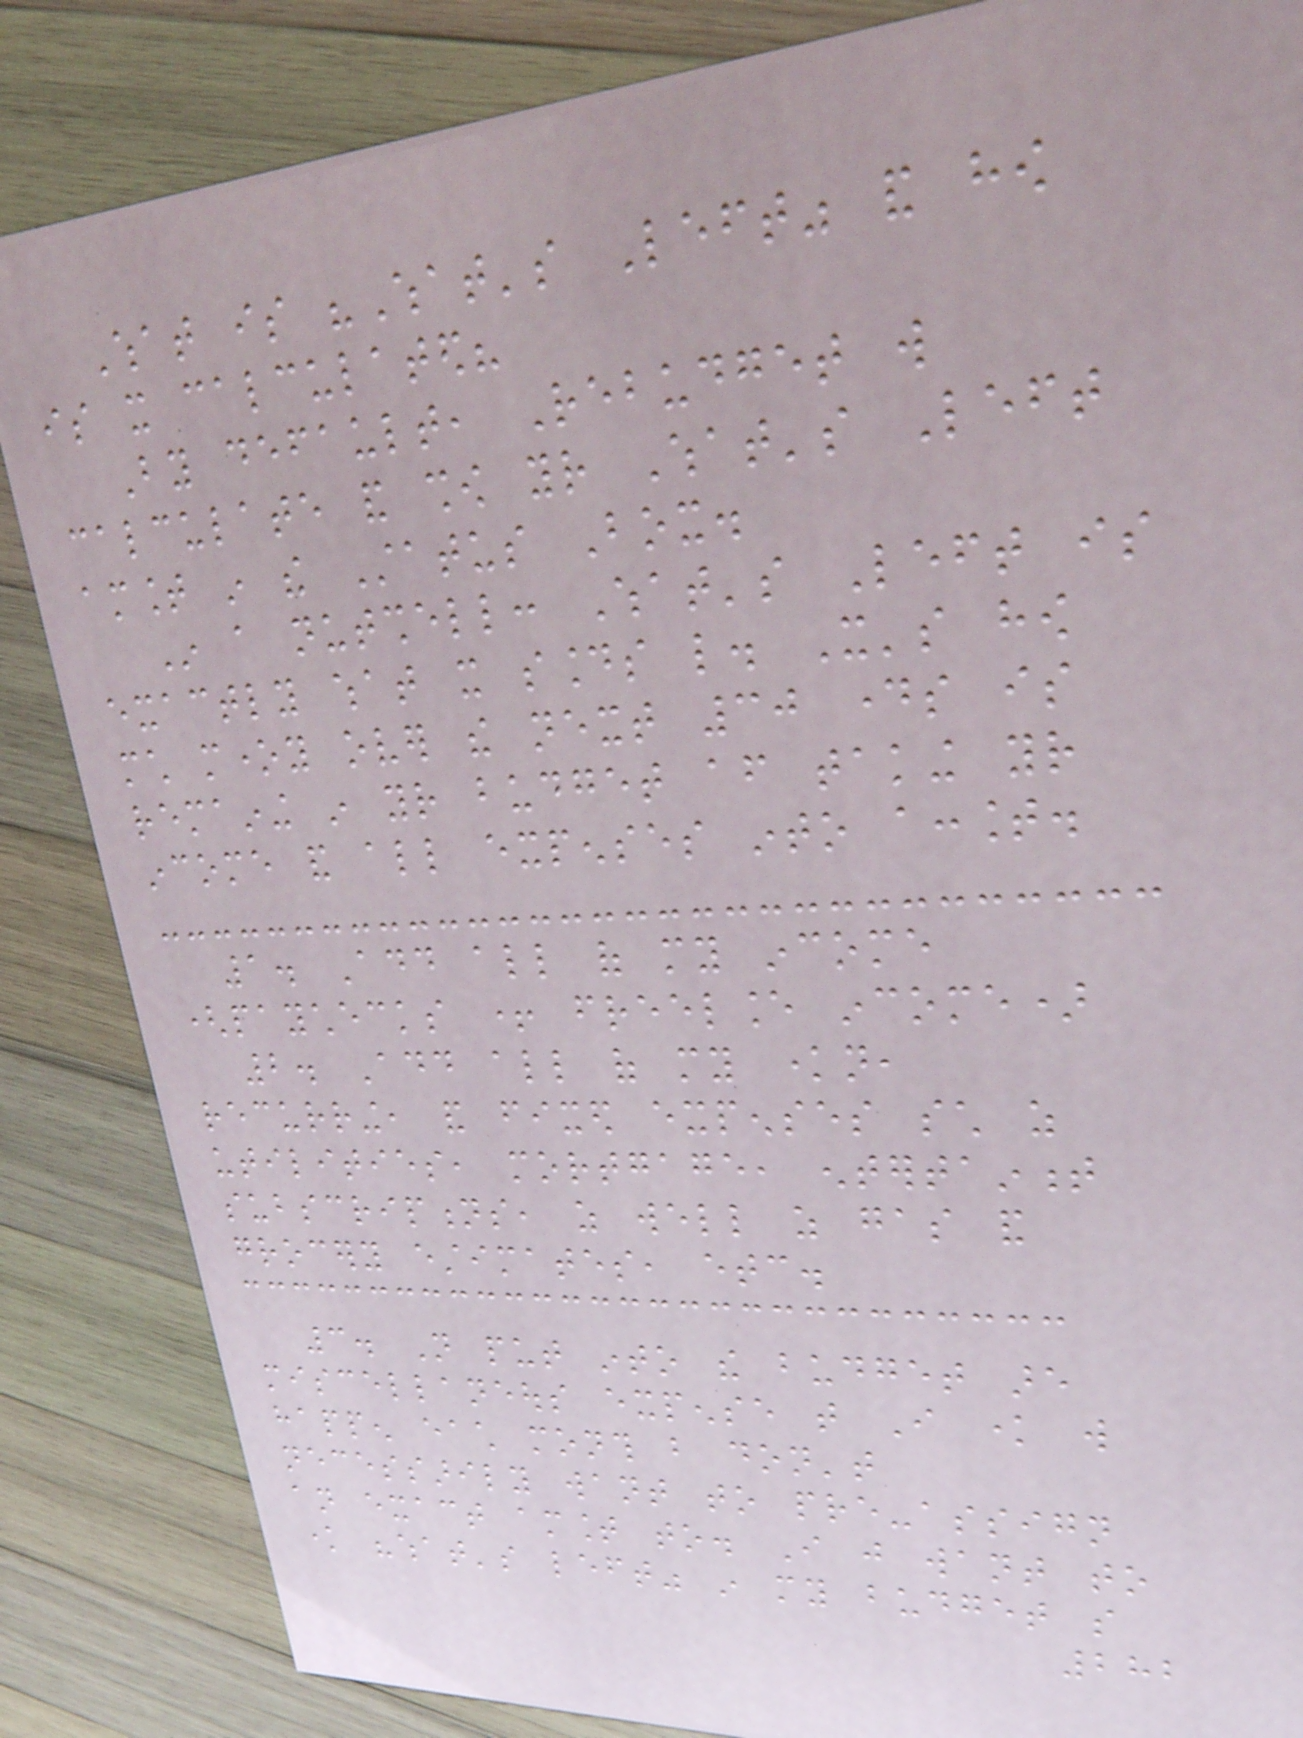What is "What's Left" and how
is it calculated?
By default, Rebudget will
calculate and show your What's Left
amount in the Status Box.
In a nutshell: What's Left is
exactly what it sounds like. It's how
much money over the next 30 days is
remaining in your budget after taking your
income and all expenses into account.
1. Add all of my income
(paychecks + freelance income)
2. Add all of my known,
recurring, and fixed expenses such as
utilities, mortgage, entertainment
subscriptions, as well as gas and
grocery estimates, etc.
3. Not put into the budget are
miscellaneous expense that I know will
happen each month but don't
necessarily want to pre-assign
an exact amount to. I just want to
know "what's left" in my budget so
282
